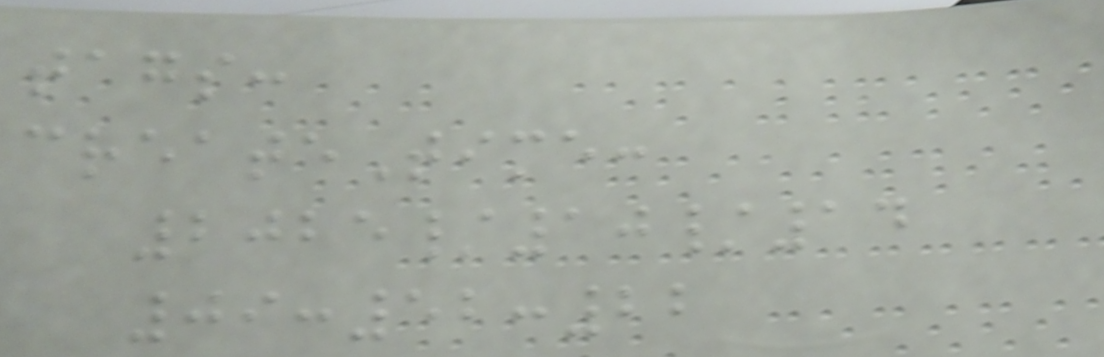tags:
createTime:
2025/10/14
09:52:22
